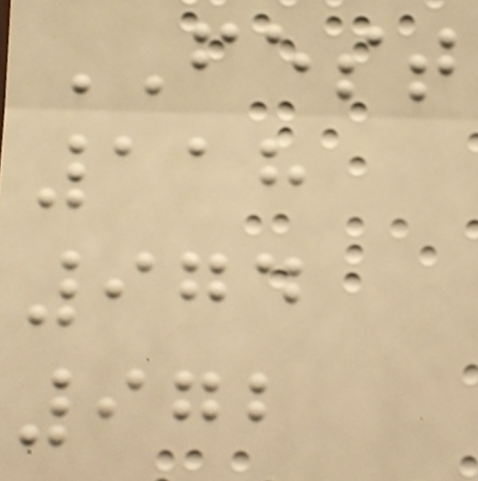FEST
118
974
972
